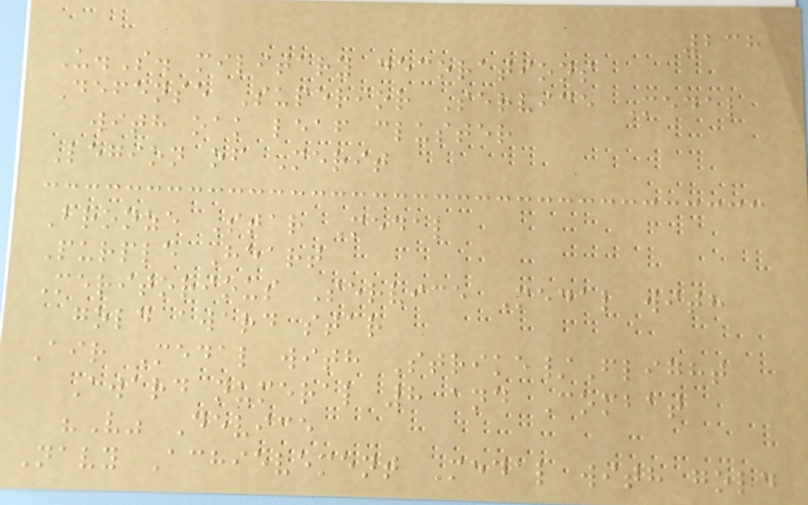238
U.S. military decorations
Defense Superior Service Medal
with oak leaf cluster
Legion of Merit
Bronze Star Medal
Purple Heart
Meritorious Service Medal with
gold award star
Air Medal with Strike/Flight
Award numeral 8 and Combat
"V" Device
Navy Achievement Medal with gold
